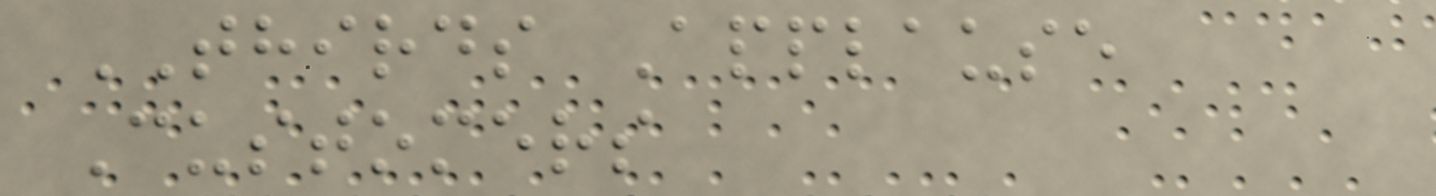THIRDS Applause
Customers
